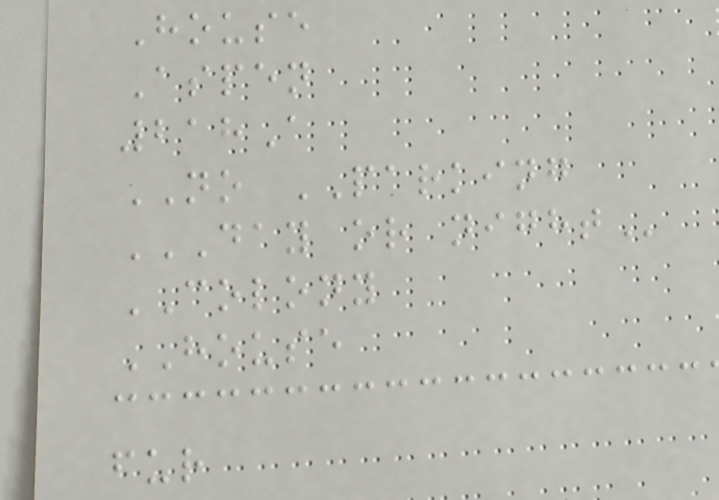House
Aspen
218A
NO PARKING
DAY OR NIGHT
COLONY
HOUSE
fur
